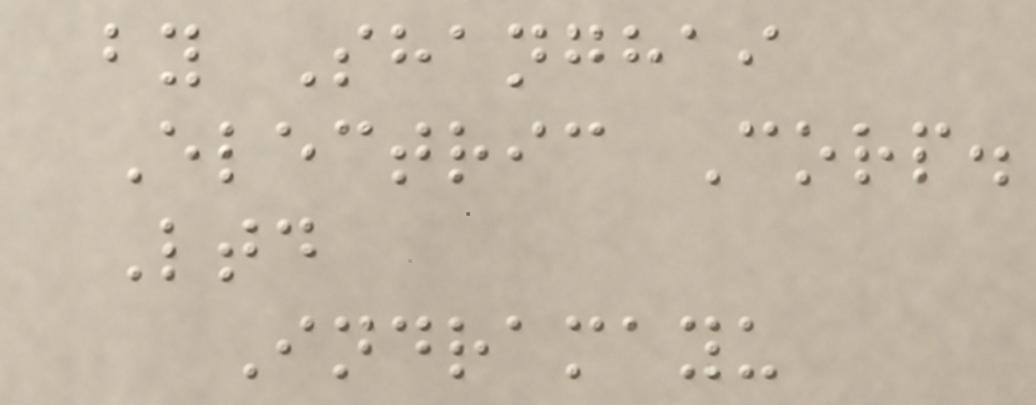by Shanghai
Electric Corp.
Ltd
Indramayu
